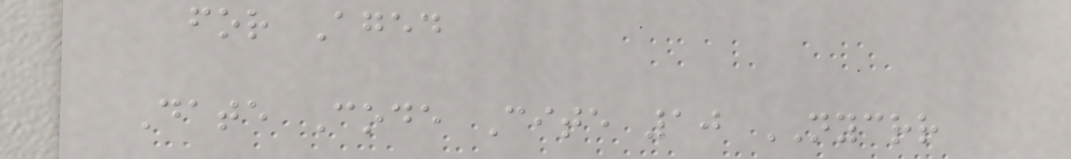for Aged
Date Code Cite 10 NYCRR
